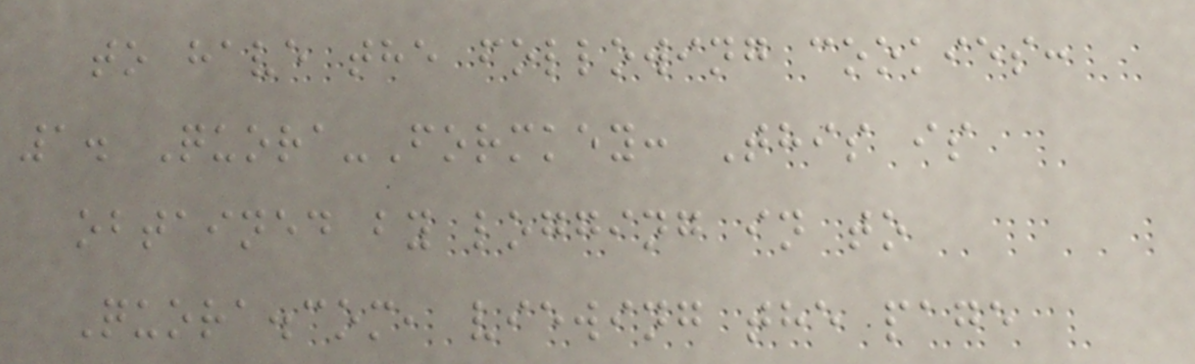to have the following cookies:
1. Quora-Formkey: This is
obtained by logging in to
Quora.com, viewing the page
